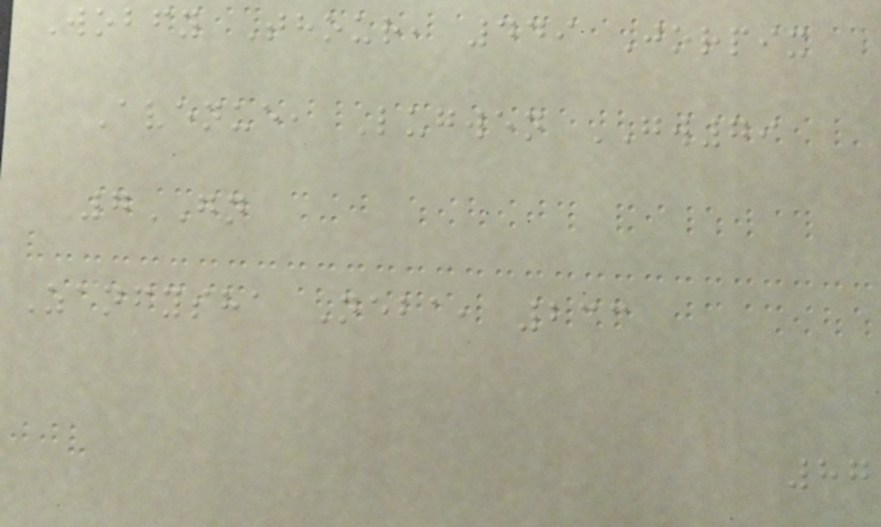Wobfy Thour, 449 Jorpix
Avenue, Lugwen GW79
7GN
Zanfysha Neba, 233
87
